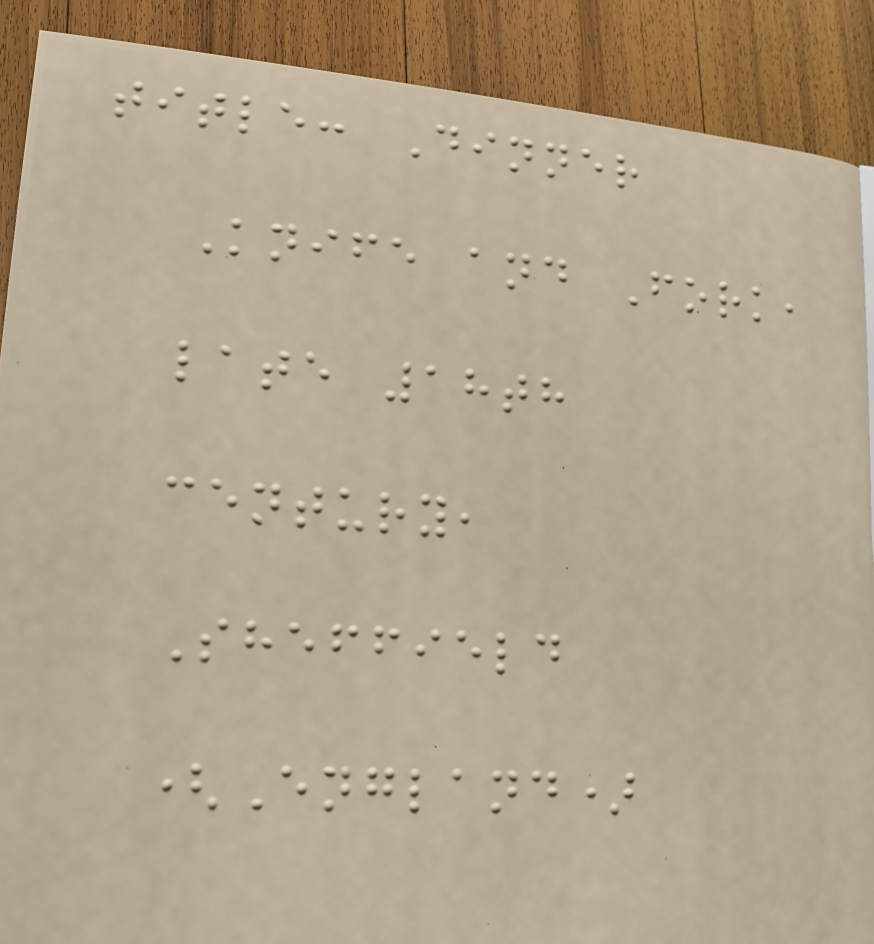title: Dinner
Knife and Fork,
late 18th
century,
Sheffield
(England)
